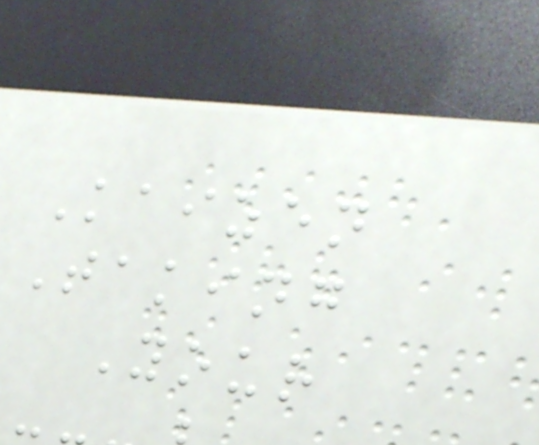Kaizen
Taking
Your
